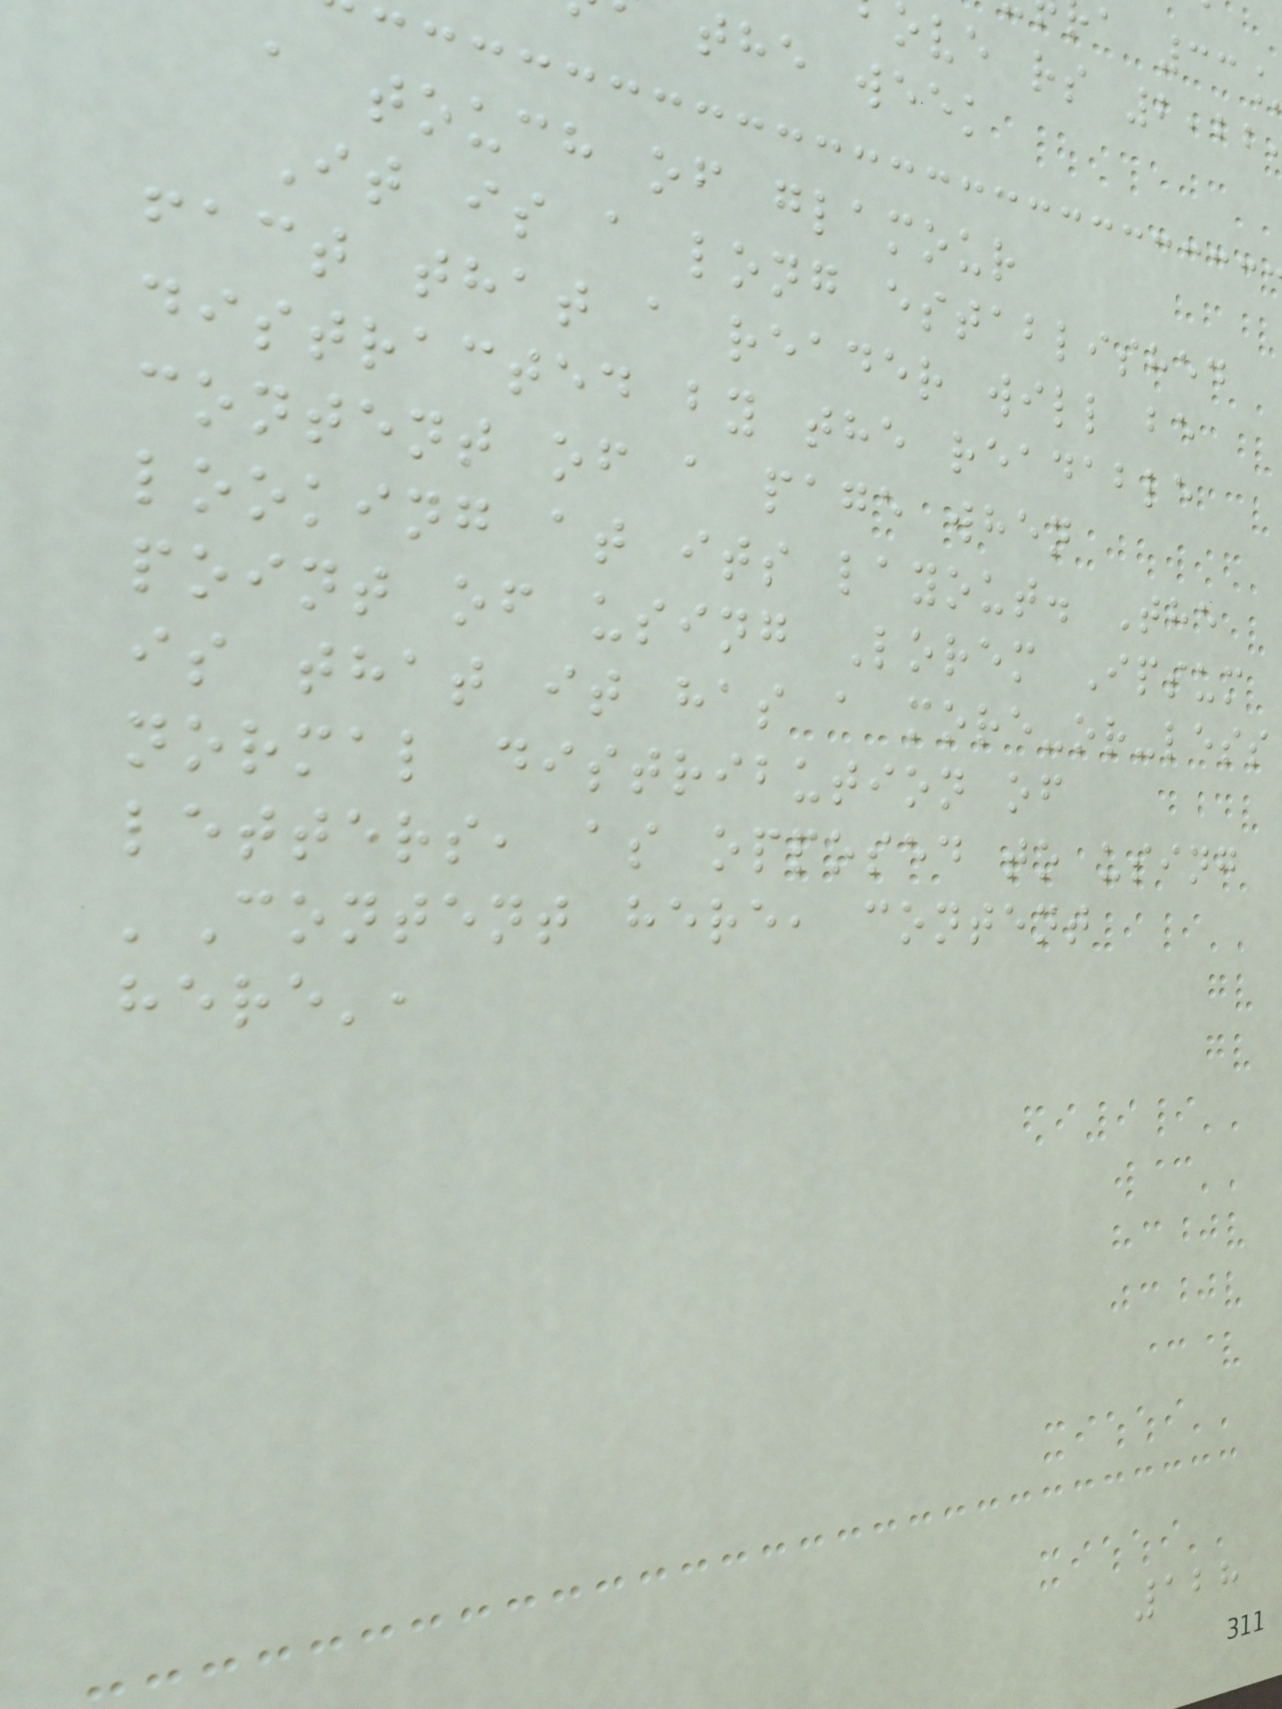ove rs 2,22
the week
a touch of glamour
It is a long established
fact that a reader will be
distracted by the readable
content of a page when
looking at its layout. The
point of using Lorem Ipsum
is that it has a more-or-less
normal distribution of
letters, as opposed to using
'Content here, content
here',
128
